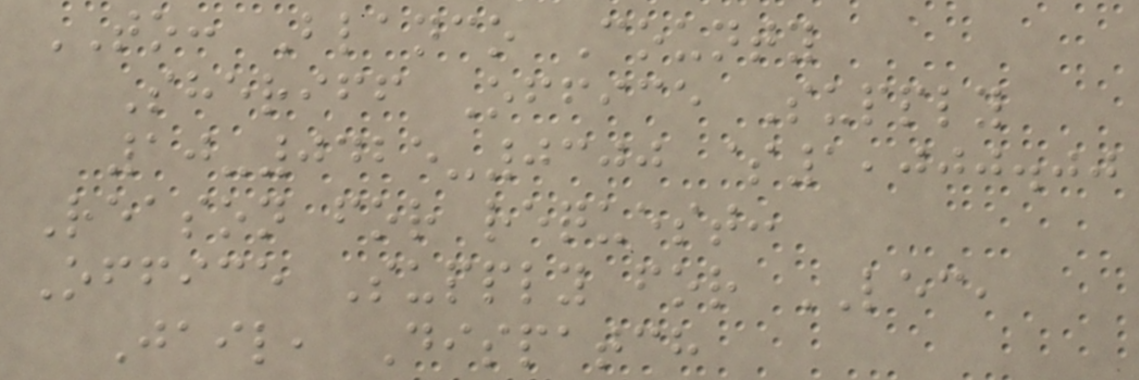TO: Blanco County
Sheriff Office Supply
10-0425-0300 $1,000.00
Reason for request:
Office Supply for LEC,
Jail, Dispatch
